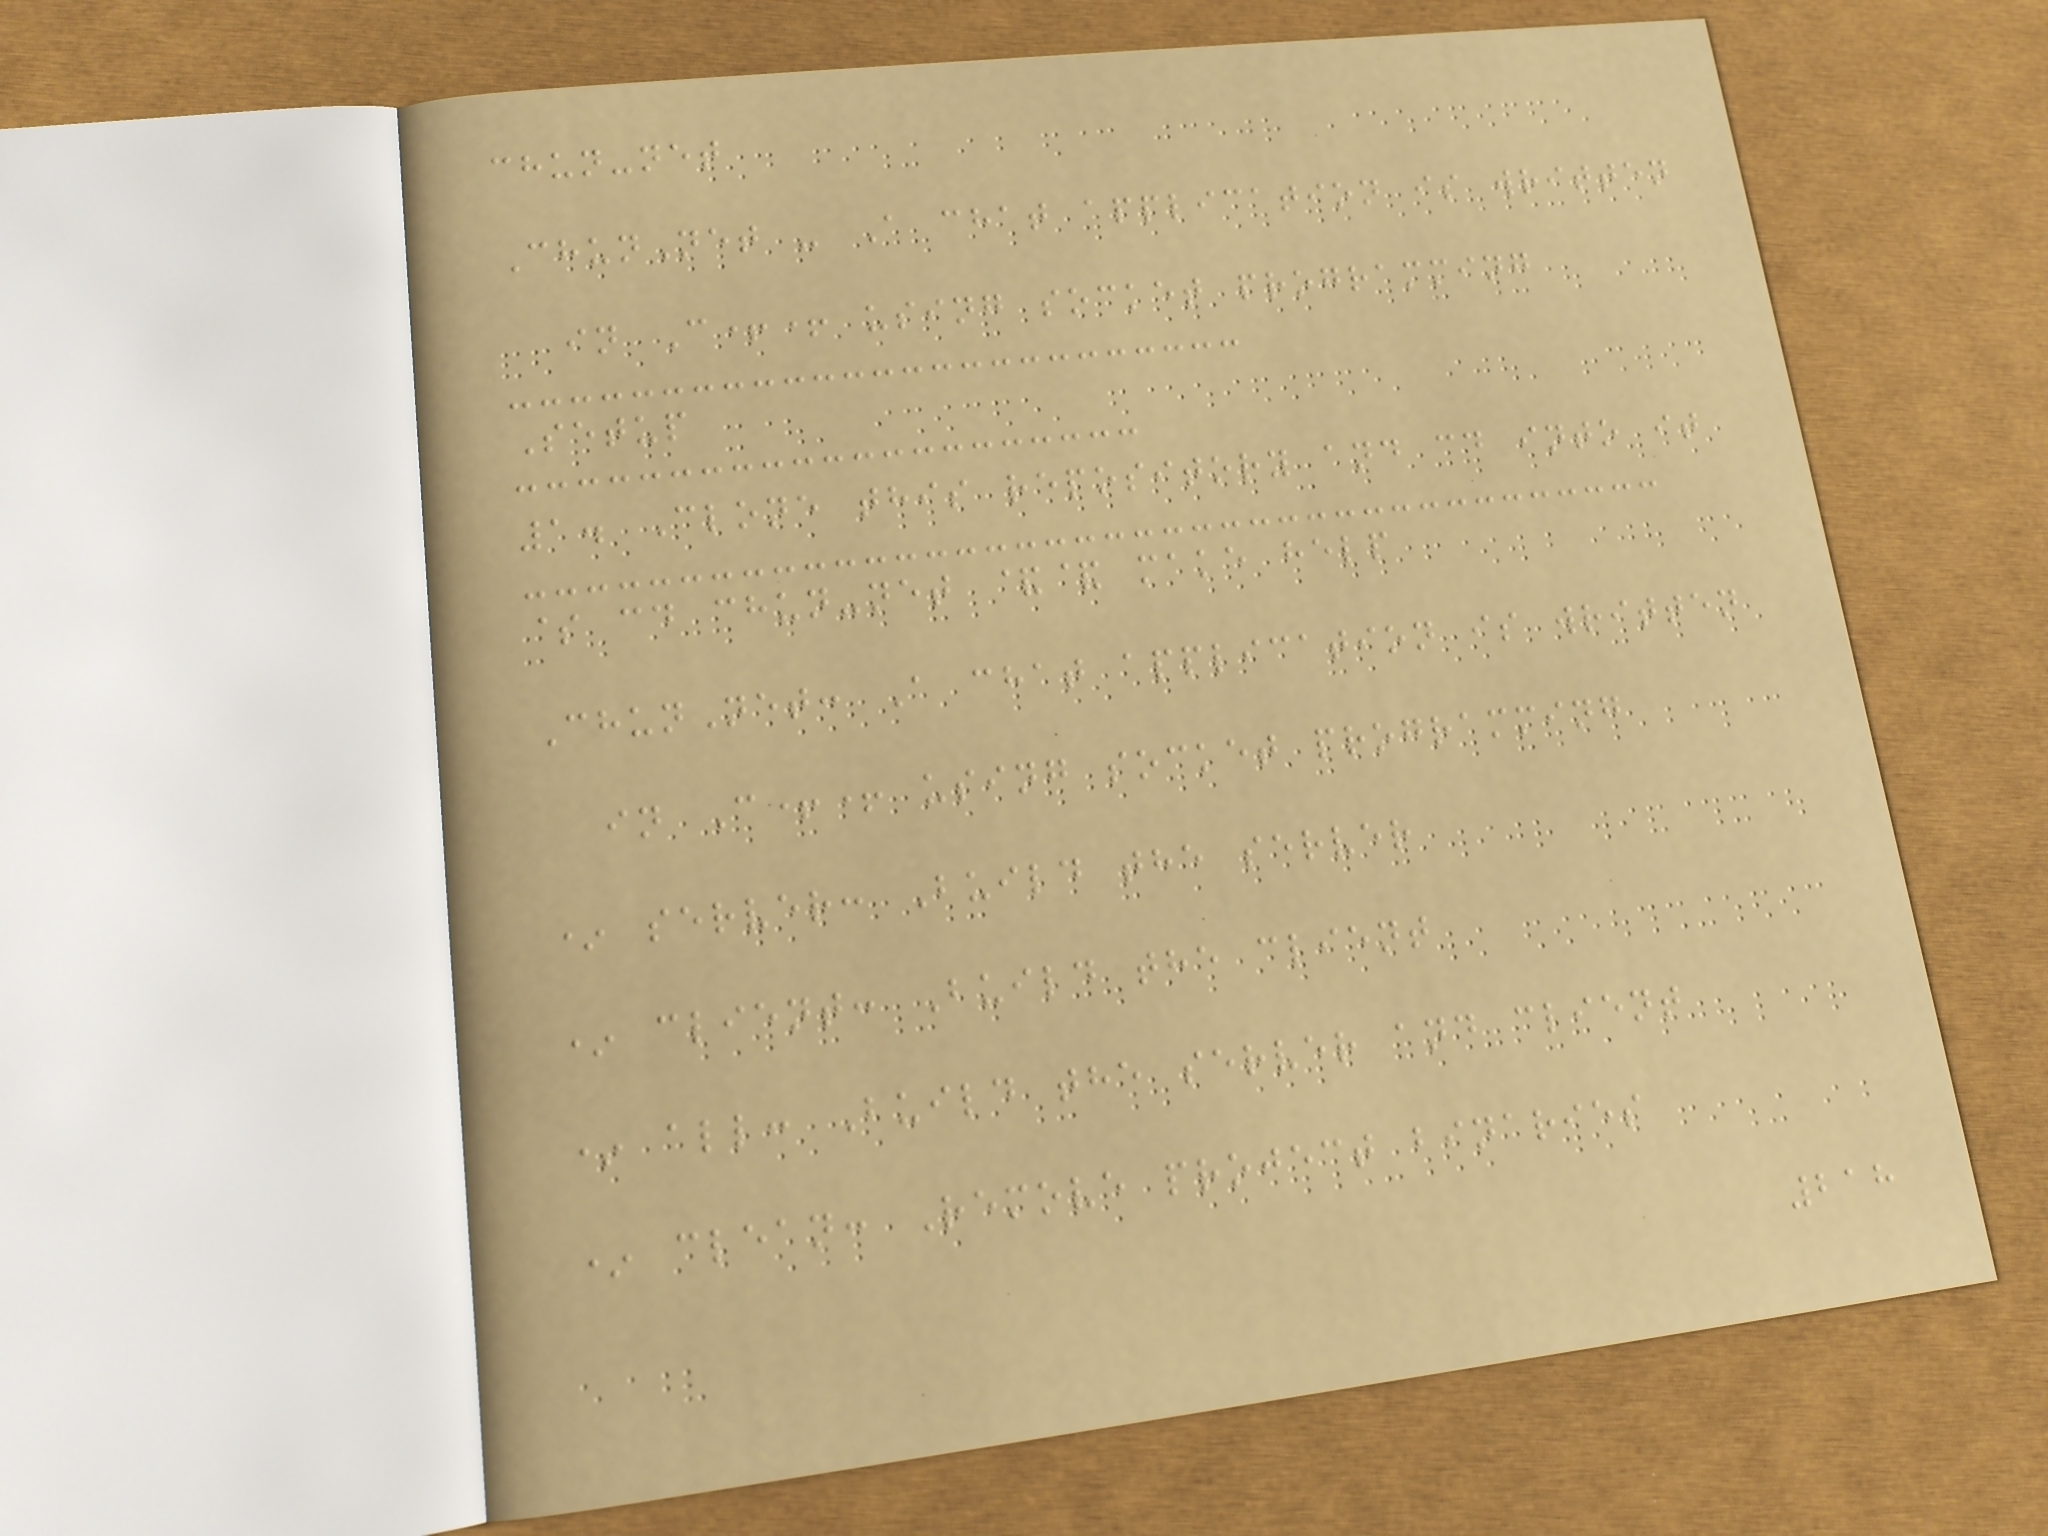chun-net
ChunNet - A chat application is written
in C++ using socket programming
Setup
1. Clone this repository and cd into it
$ cd chun-net && make help
ChunNet: A chat application is written
in C++ using socket programming
* server: Build the server
* client: Build the client
* all: Build the server and client
* clean: Remove project binaries
218
